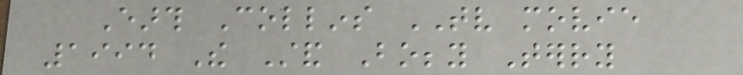Earth Collins TV movie
1994 The Stand Bobby Terry
